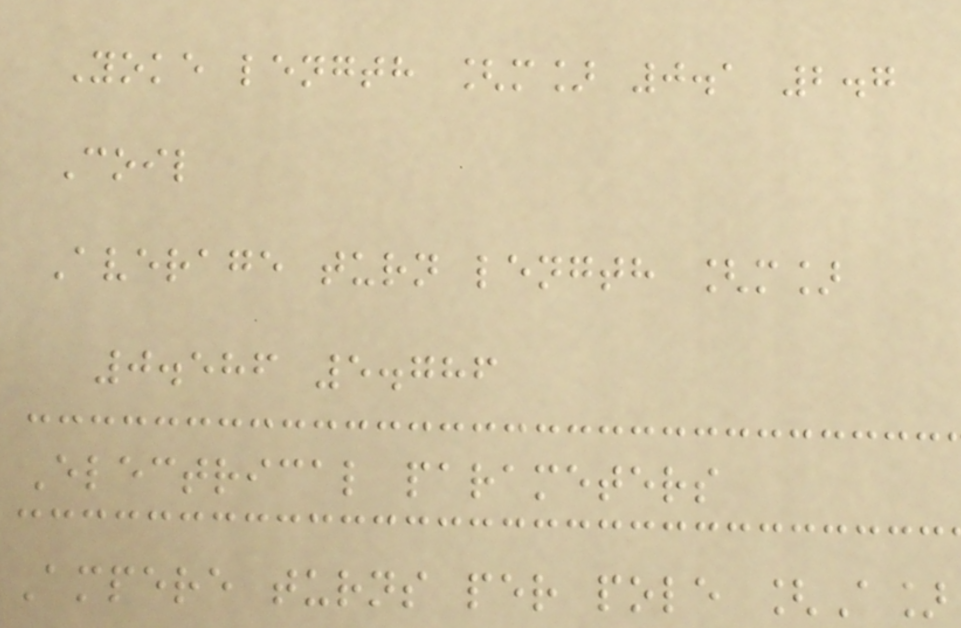Yoke length [m] 0.1 2.7
Coil
Average turn length [m]
0.586 5.786
Electrical parameters
Ampere turns per pole [A]
